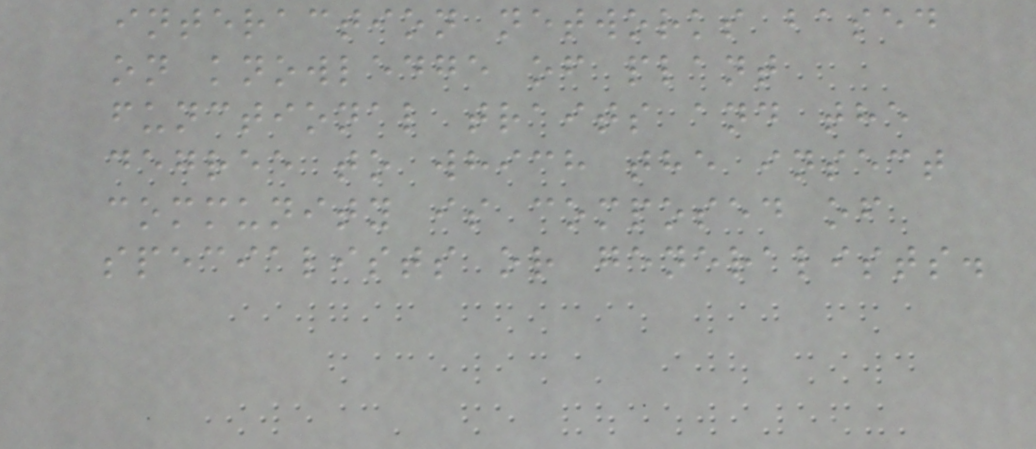interaction networks based
on knowledge of plant
functional traits and the
degree to which the insect
community is composed of
specialists or generalists.
